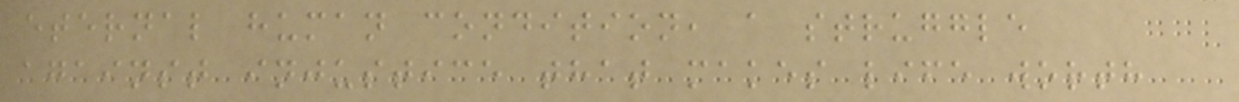eternal human condition, a struggle
against injustice that makes life worth
